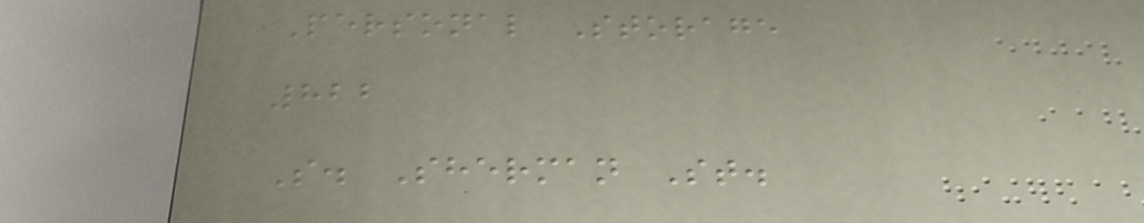Personal Storage
822
S. Sherman St.
